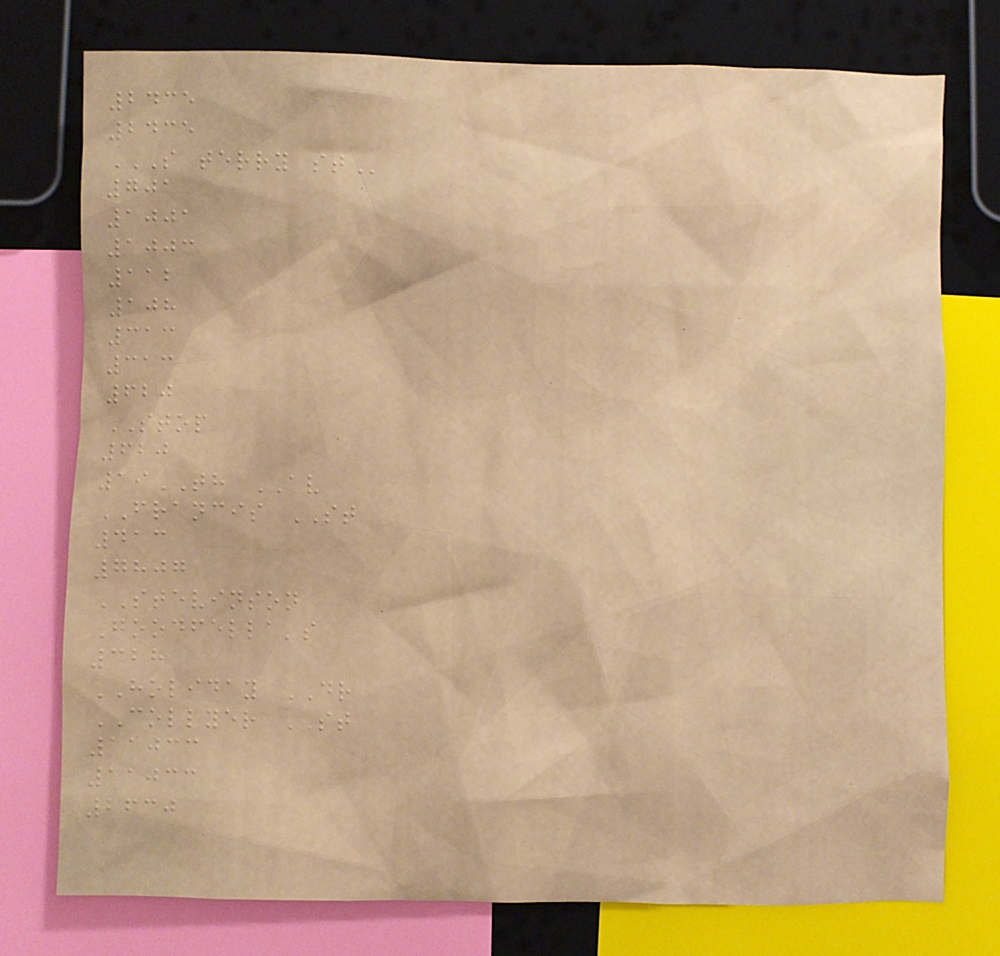2435
2435
S TERRY ST
701
1001
1003
112
108
313
313
620
STOP
620
19TH AV
FRANCIS ST
413
7807
STEVINSON
Goodfella's
328
HOLIDAY DR
COLLYER ST
11033
11033
2630
